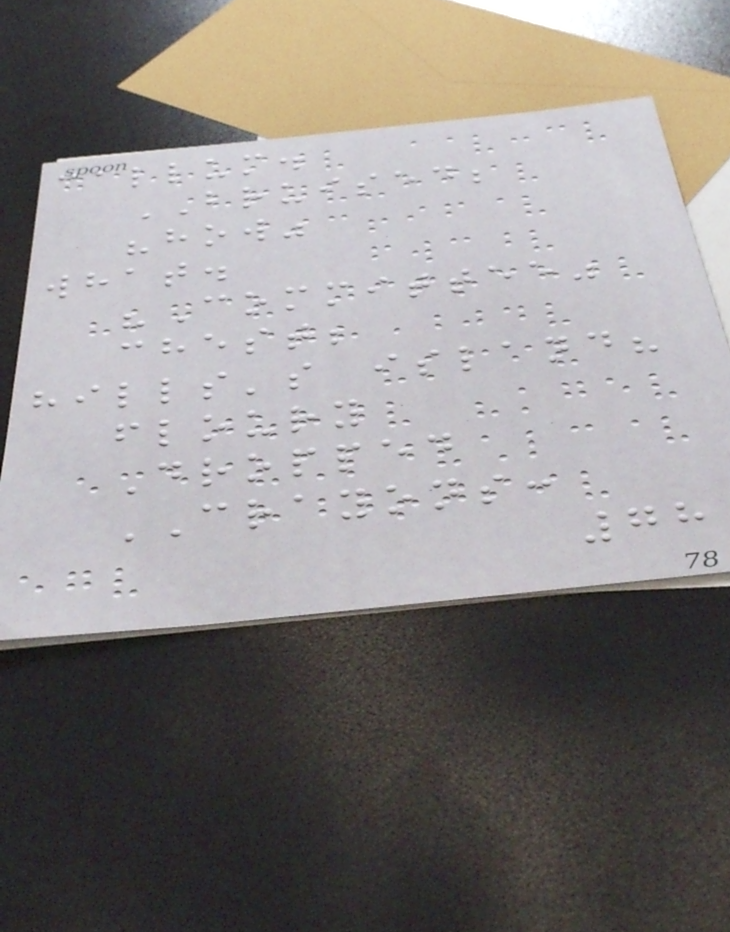callum.
BRUISED;
"how"
what.
"Committee"
chest;
hills's island?
floury
Dropped
CRAYONS:
78
